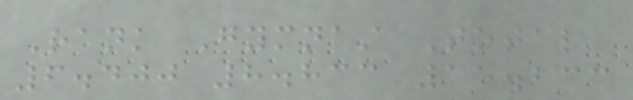Rank Gymnast Total
6.400 8.833 15.233
